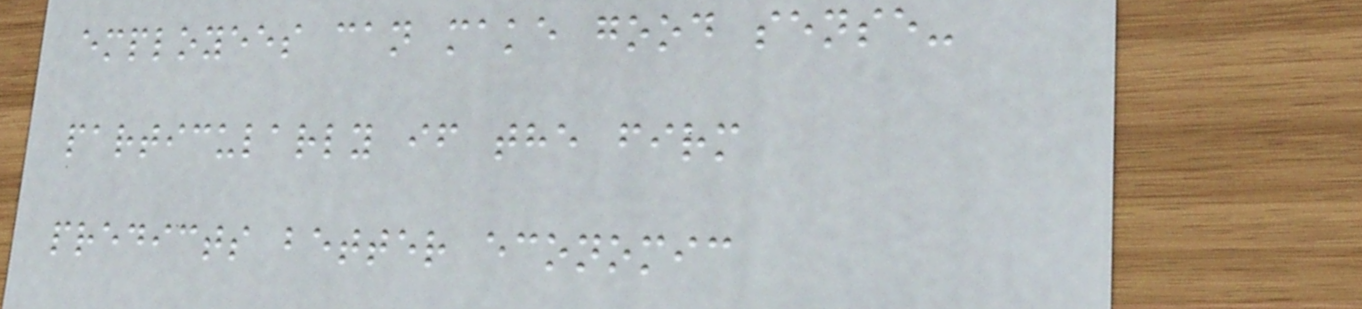employees can make good sense-
particularly if the firm
predicts better economic
